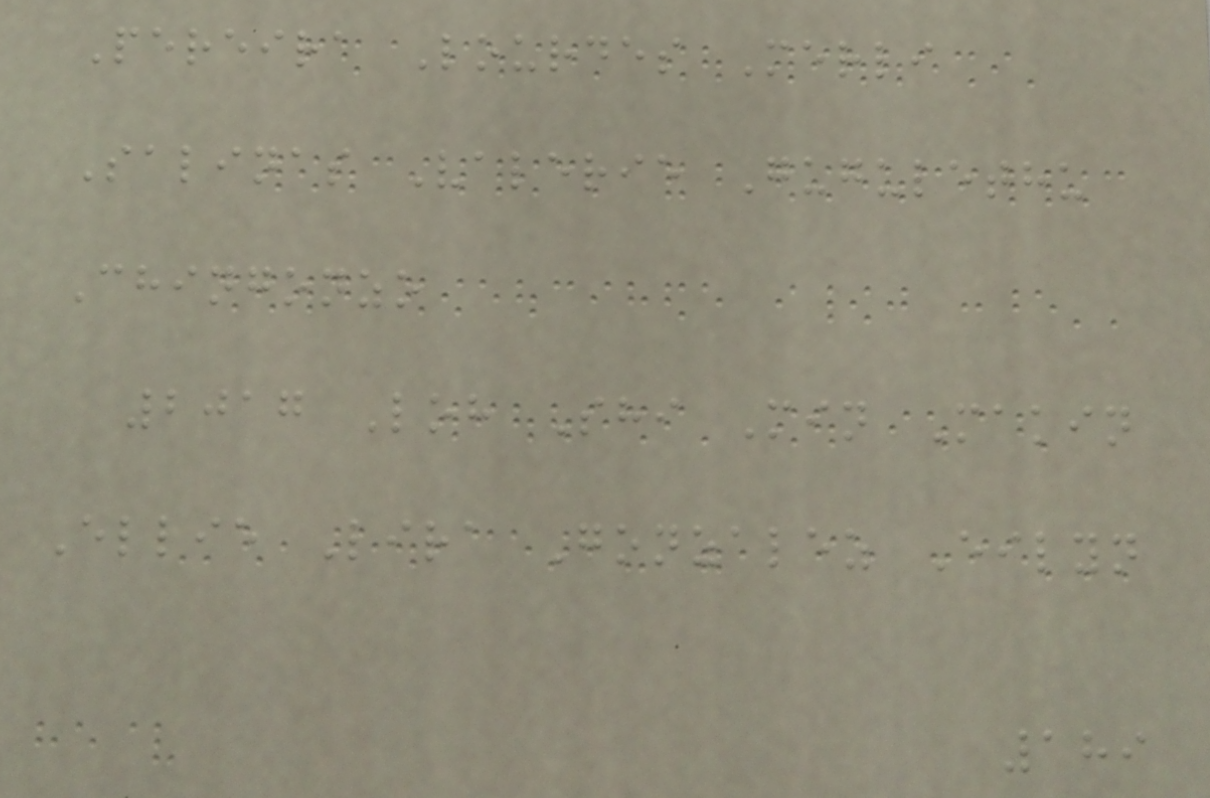Pereira Lourdes Merli
Salinas Valerie Gugulethu
Chingonzo
2017 Loh Shi Min Makin
Ellie Lira Gonzalez Eilyn
189
